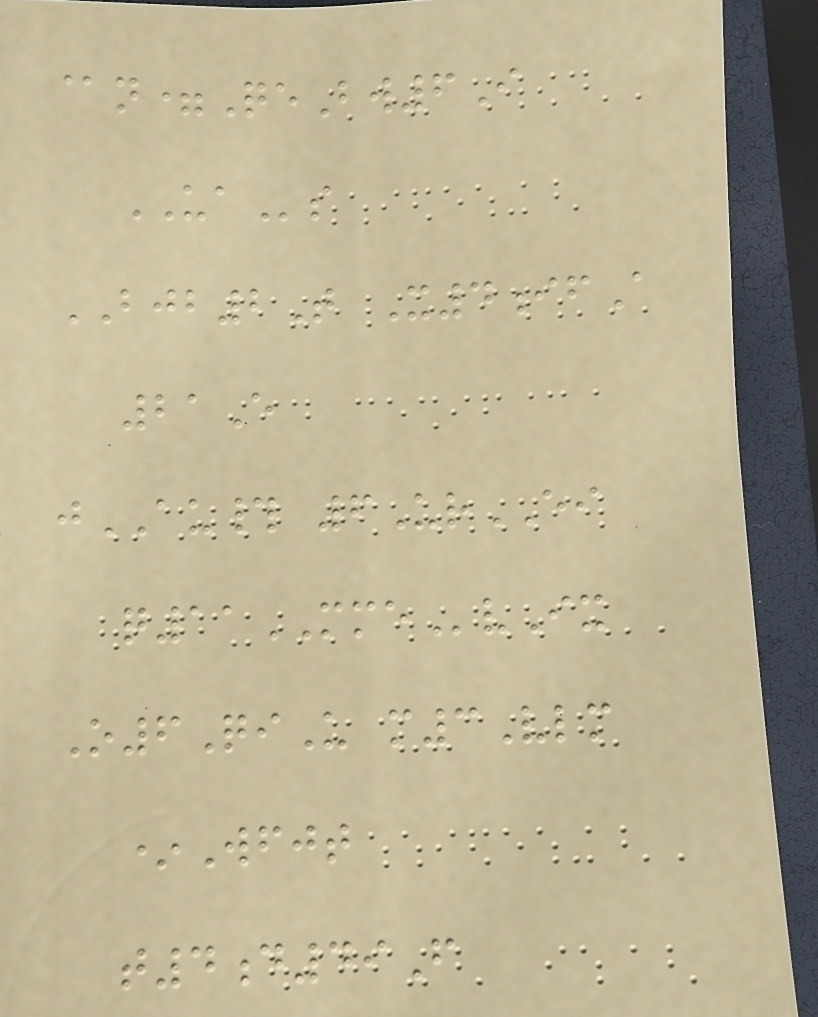@n=QeBw6I
UAs
BJB2T X4ifA
21E
jAU# 6UrEI
q11MMEvIx
O6QiU m3Vlm
*Wfjt
t4d49F
